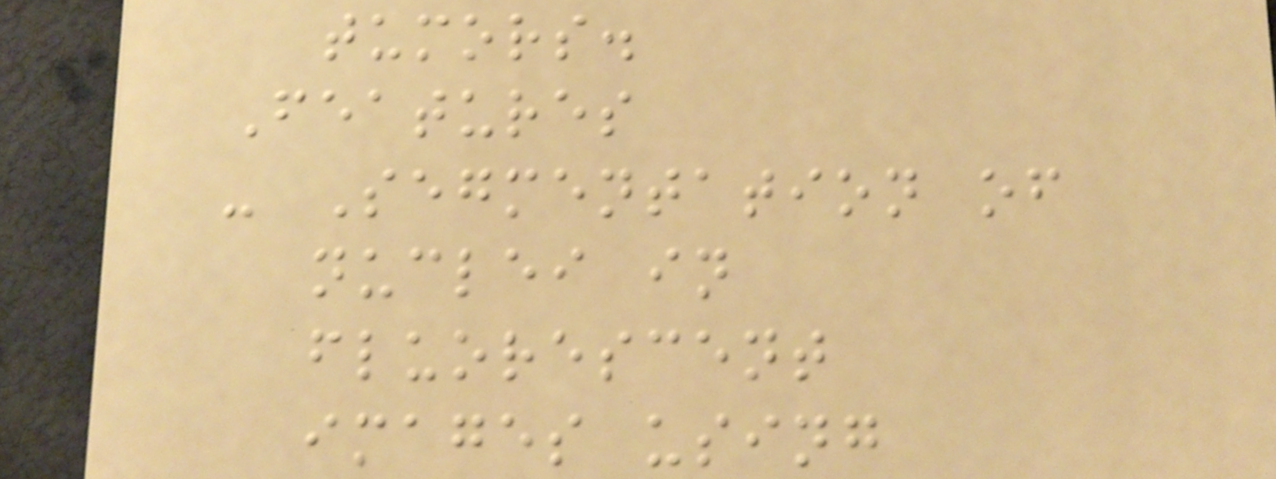tumors.
Features
- Segmentation of
nuclei in
fluorescent
images using
